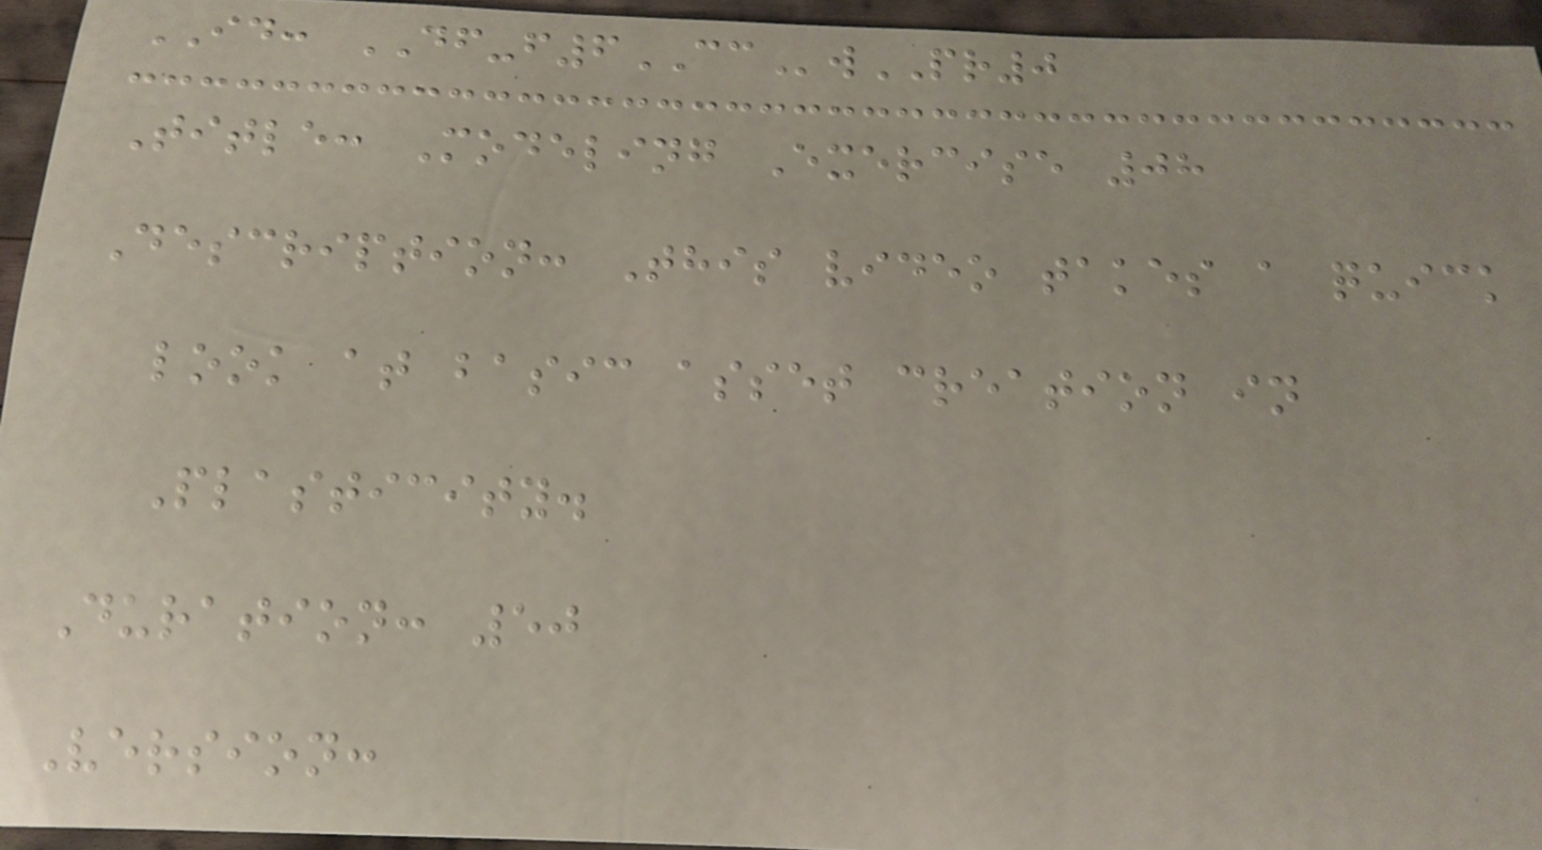ID: DF-f6CCwPR0
Title: Modeling Exercise 08
Description: This video takes a quick
look at basic asset creation in
Plasticity.
Duration: 50
Version:
